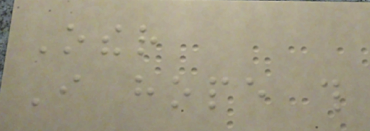Other
I hope this
